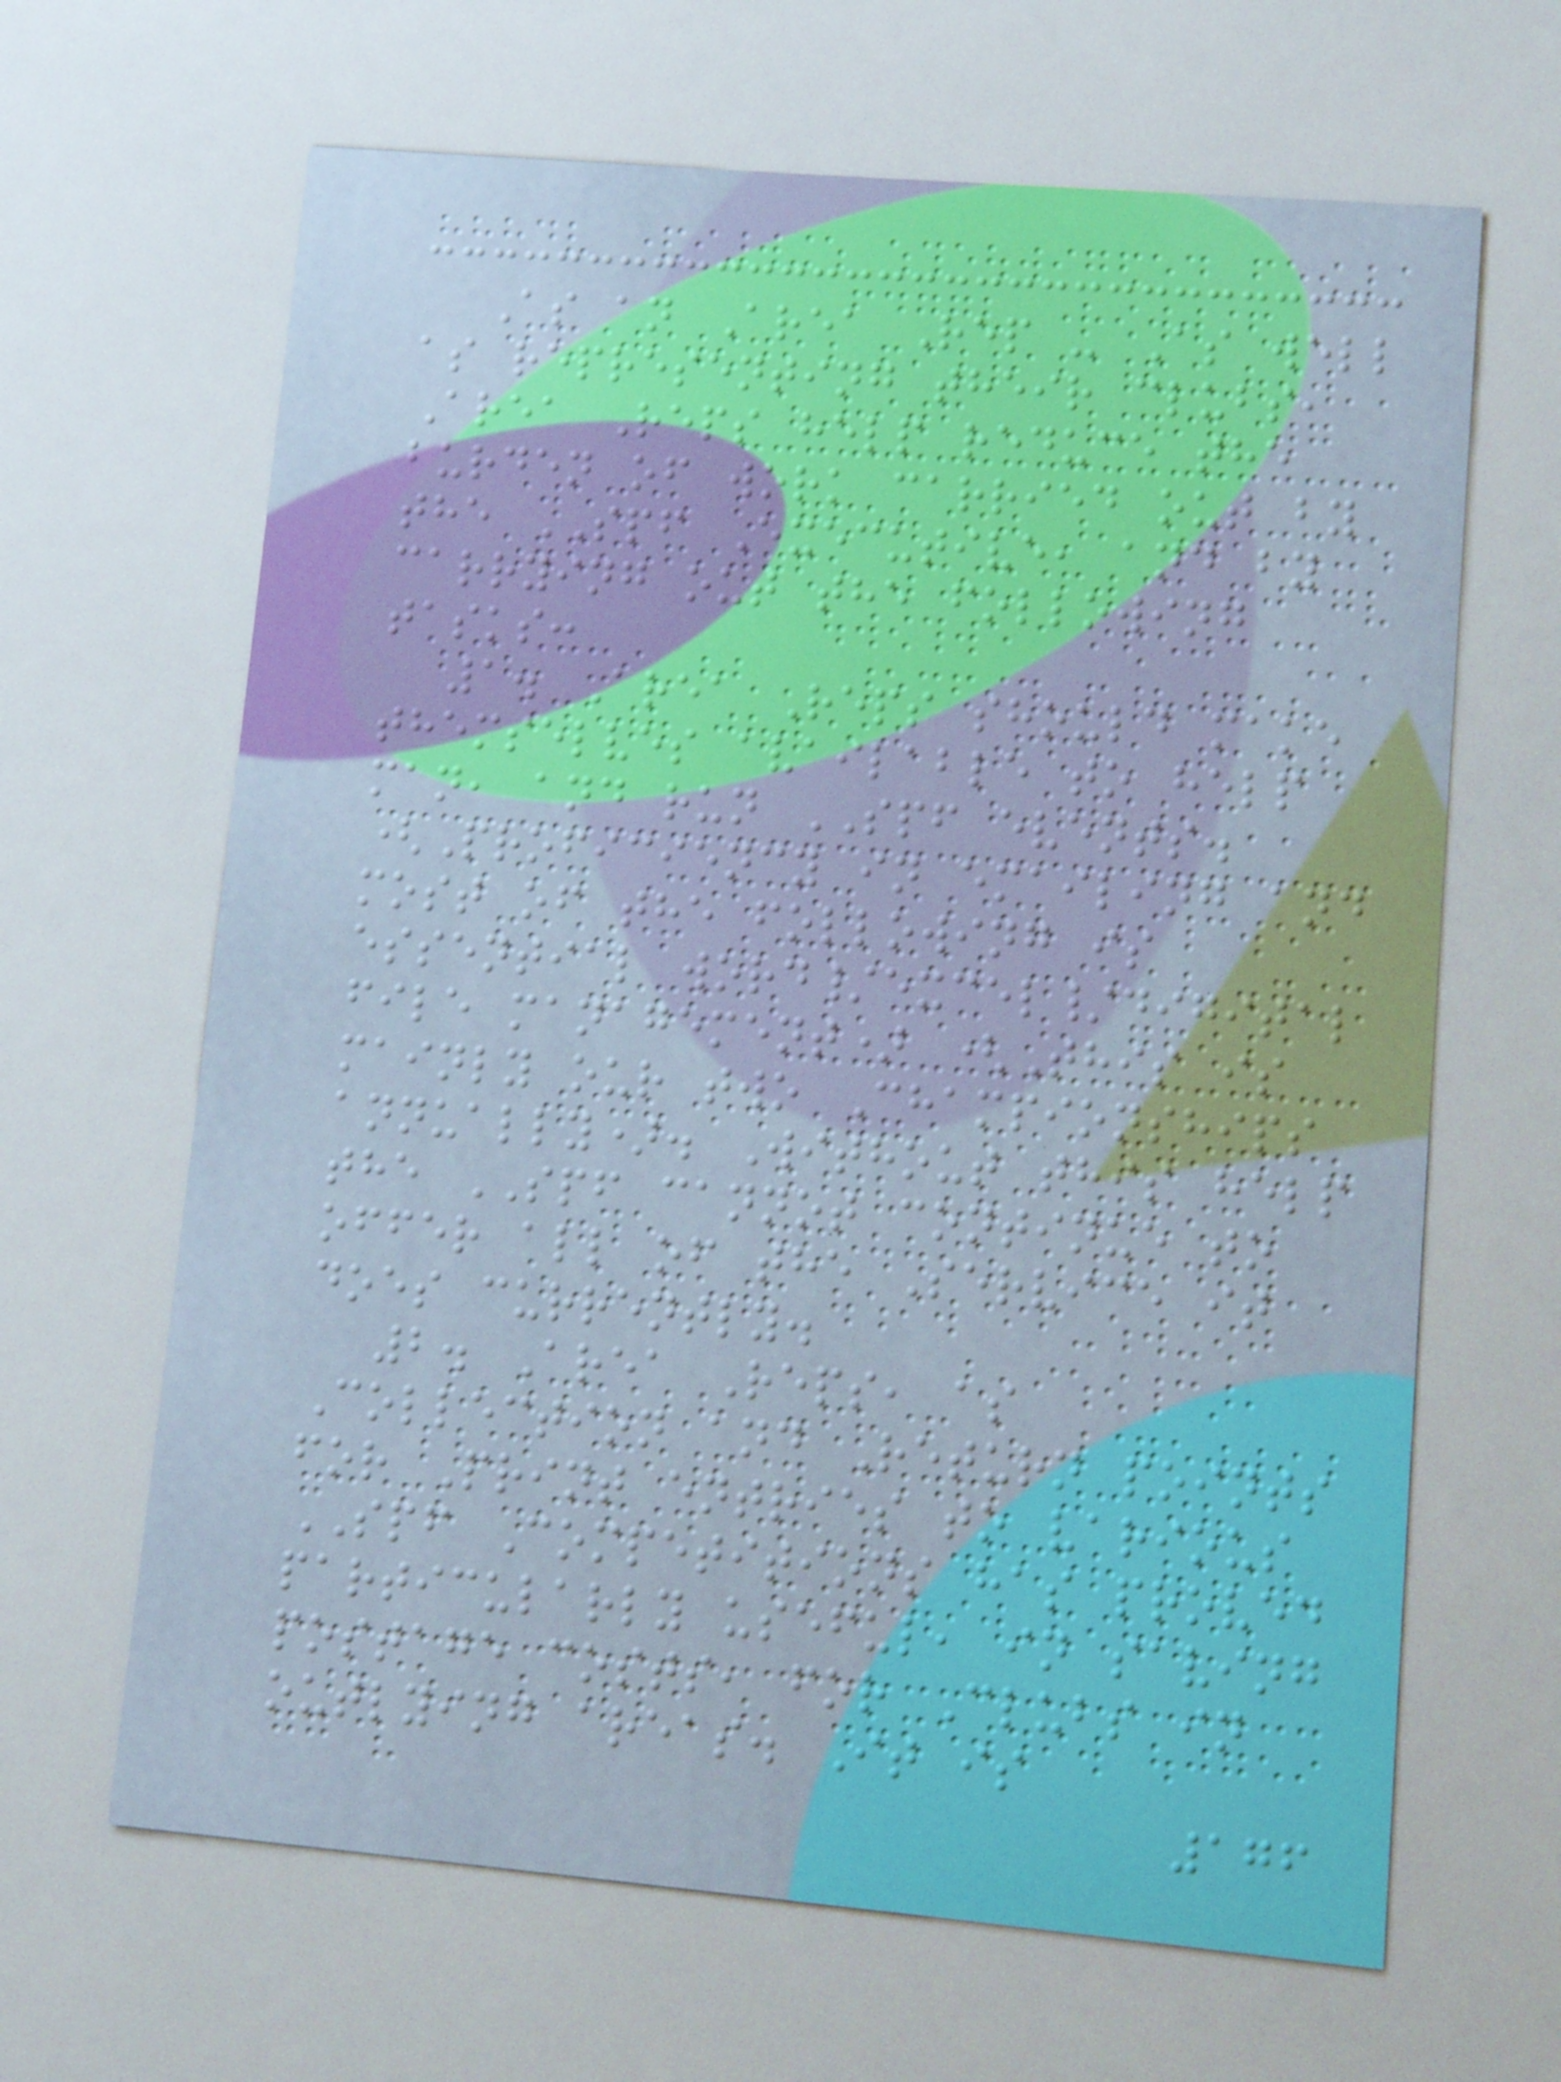As an Area Rep - As well
as representing their clubs,
Area Reps help reduce the
burden of work carried out by
the SPF Executive, and by
carrying out the following
tasks:
1. Area Reps should make
themselves available to help
man, and run SPF events.
(Proficiency in emailing and
most of the following is
essential word/excel/digital
file management) (This is
mainly our two Championships
annually). Without this help
the SPF cannot continue to
offer all of the Service it
does currently.
2. Area Reps, as
Collection and Return points
for Print entries to various
SPF Competitions has proved
particularly useful, in saving
postage costs, for Clubs in
outlying areas. It is
176
